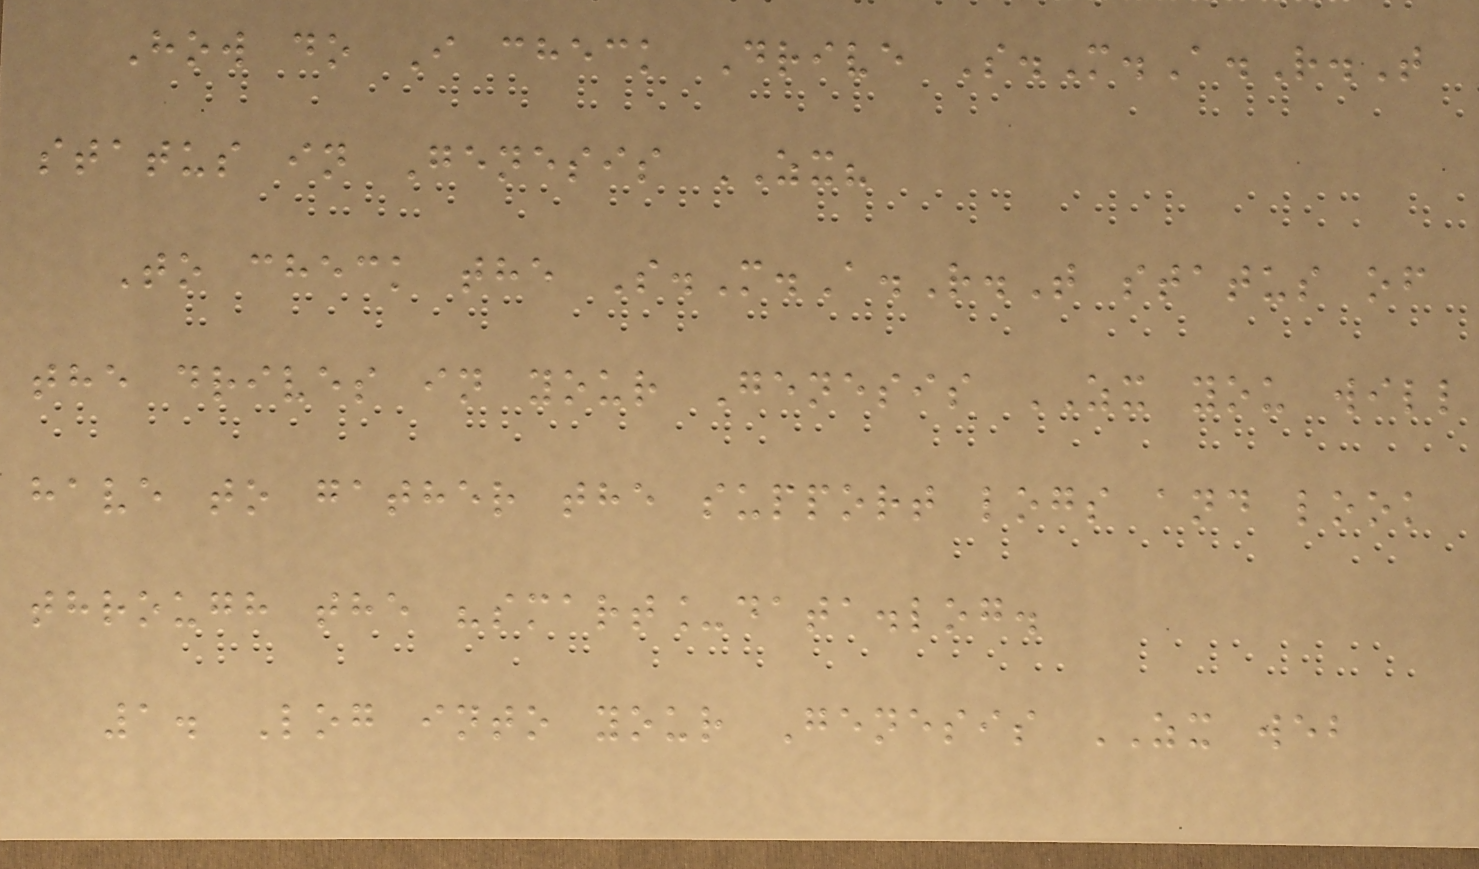How do I check Drive S.M.A.R.T
status in Genesis ZX?
To check the S.M.A.R.T status of
the drives in your Genesis ZX you will
have to gather the support logs and look
through the "smart_data.log.
1. Log into your Genesis ZX web
